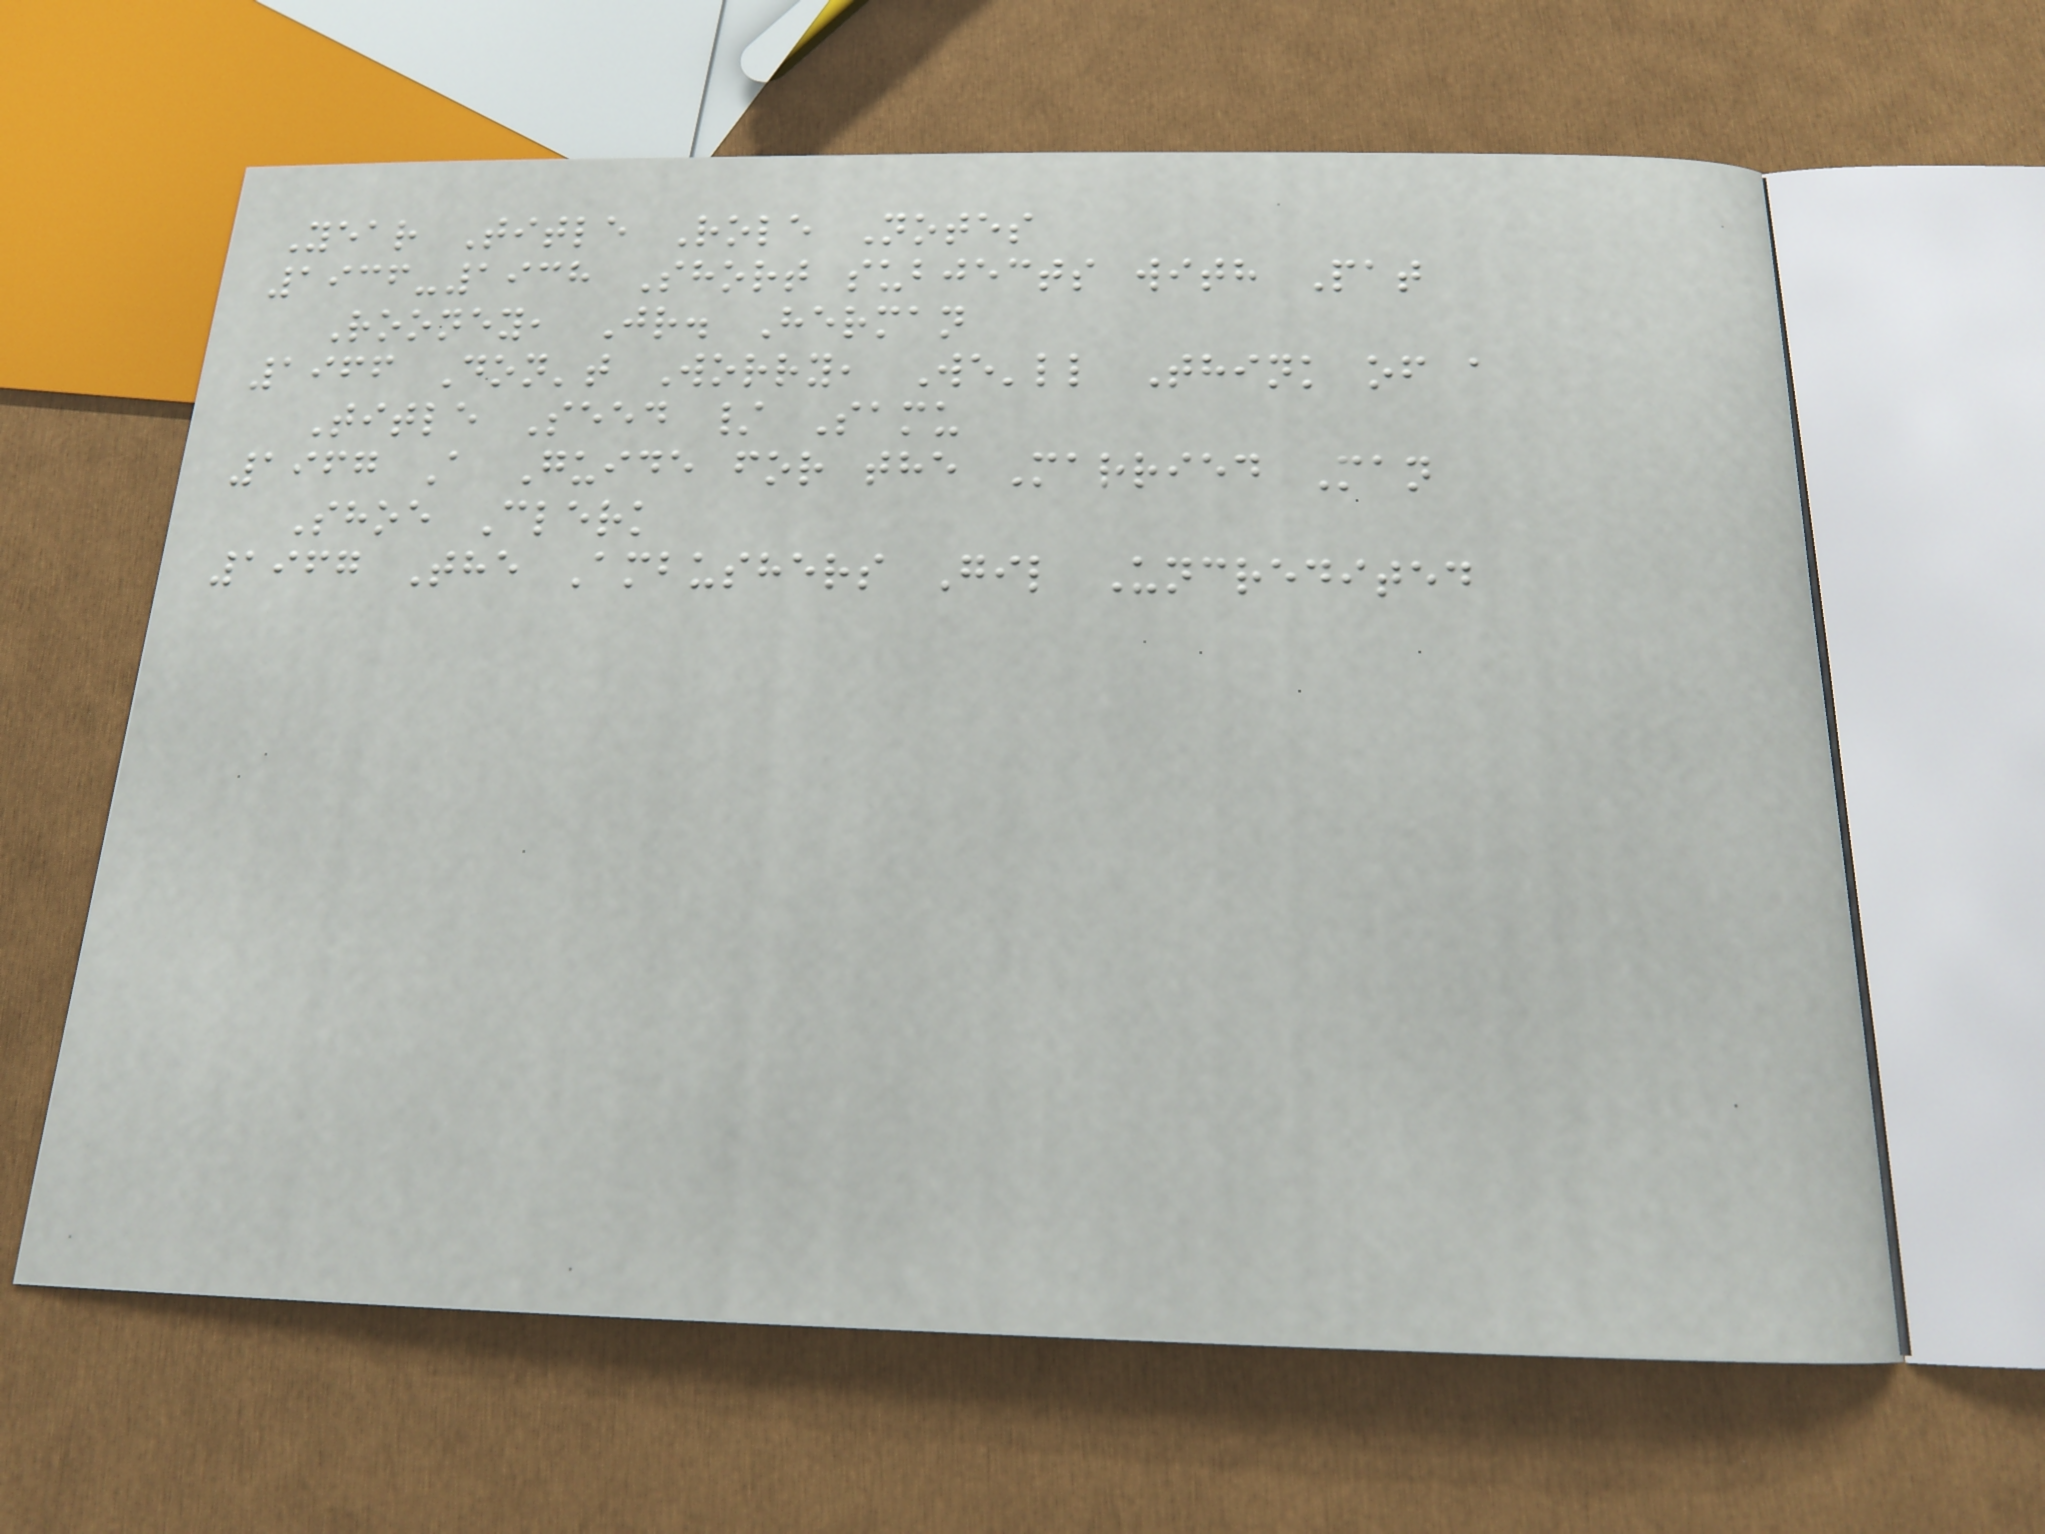Year Title Role Notes
1936-1938 Short subjects with Pat
Rooney, Jr. Herman
1966 Don't Worry, We'll Think of a
Title Seed / Samu
1967 A Guide for the Married Man
Shoe Clerk
1967 The Ambushers Gil Uncredited
